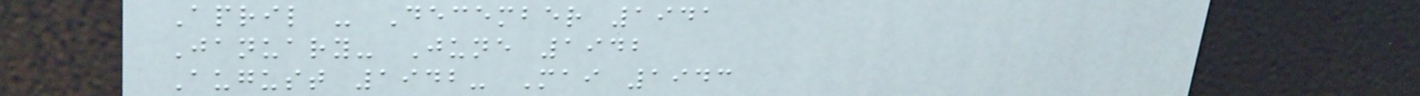April - December 1941
January- June 1942
August 1942- Mai 1943
